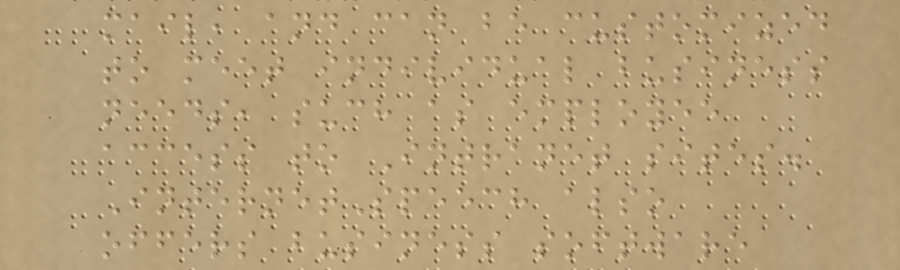mail, and can be customized
to meet individual business
needs, such as employee
access to Intranet sites.
InternetSpeech also
offers business software
